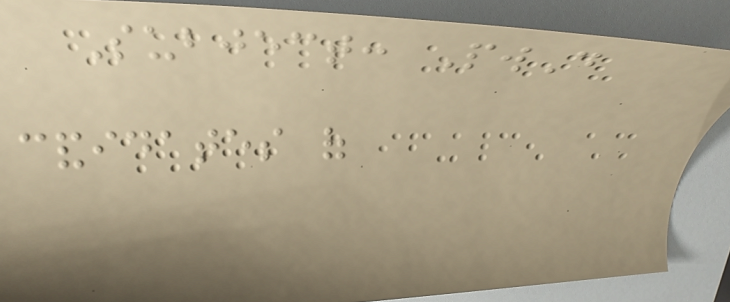Subject: PwD
candidates of
